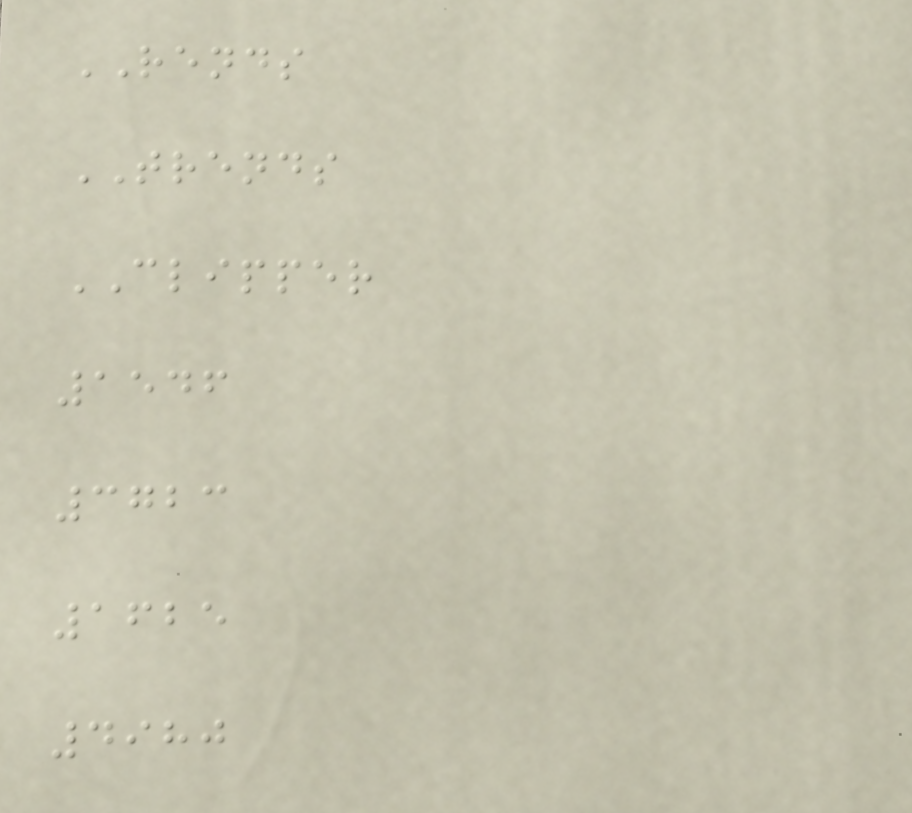RENDS
TRENDS
CLIPPER
1546
3723
1625
4980
